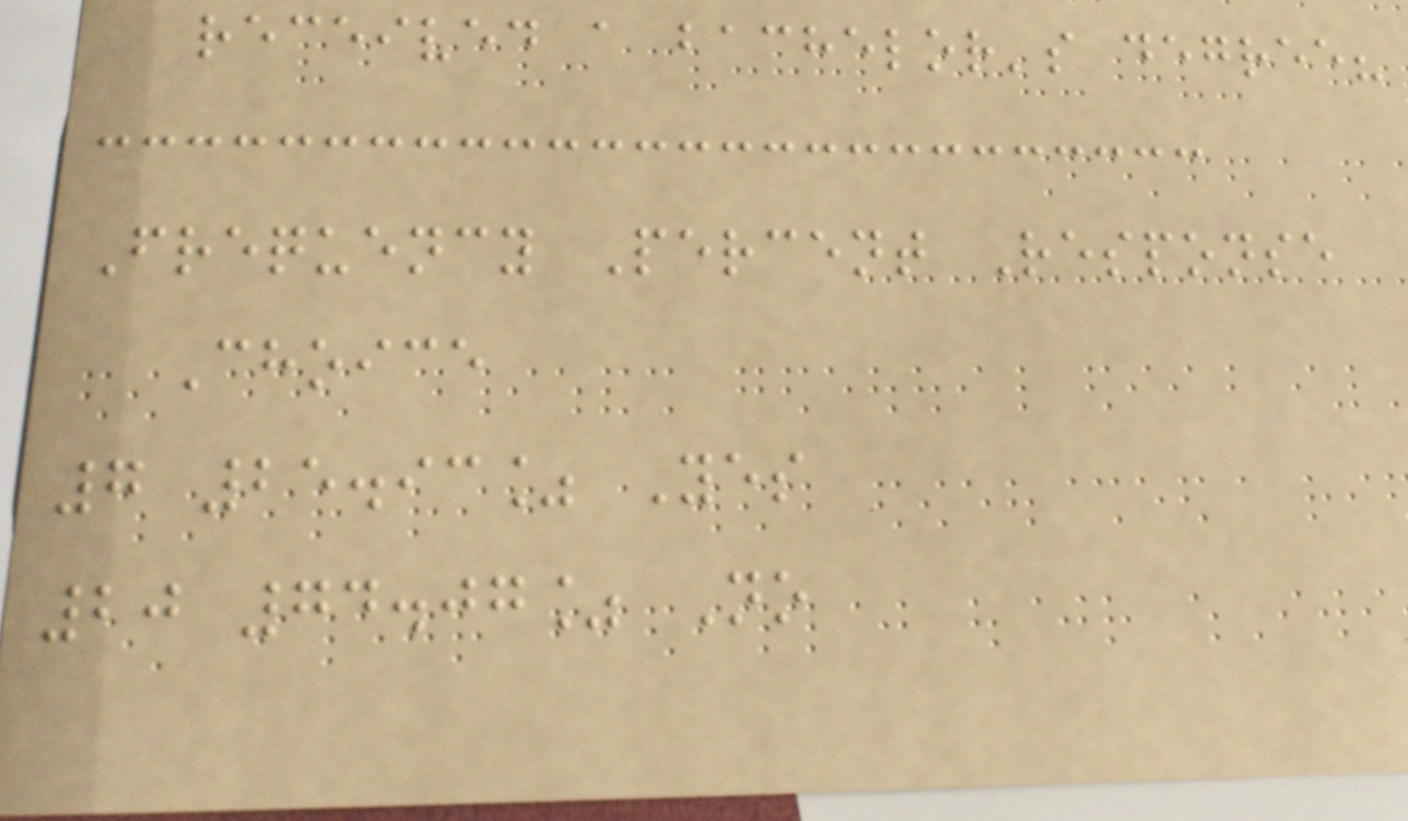received a bachelor's degree?
Frequency Percent Response
Choice
7 25.93% Yes
20 74.07% No
